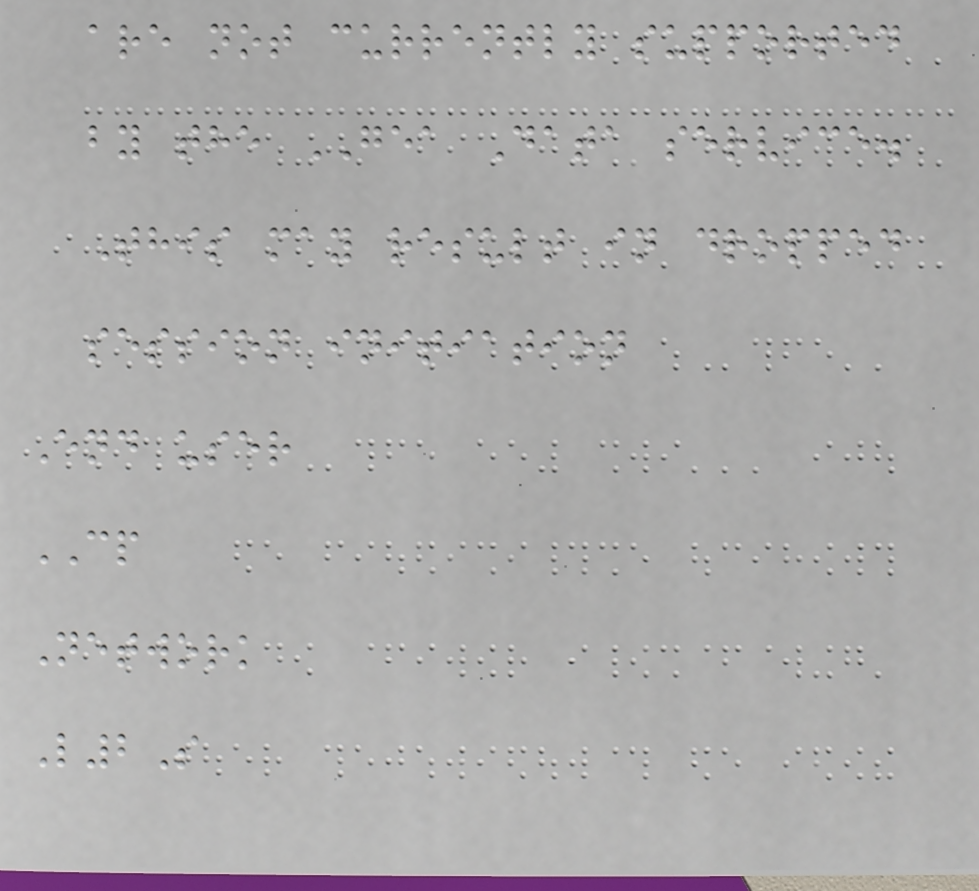are not currently supported
by the GEA Data service.
This may result in dropped
session initiation
End user
CP
Network
L2S
